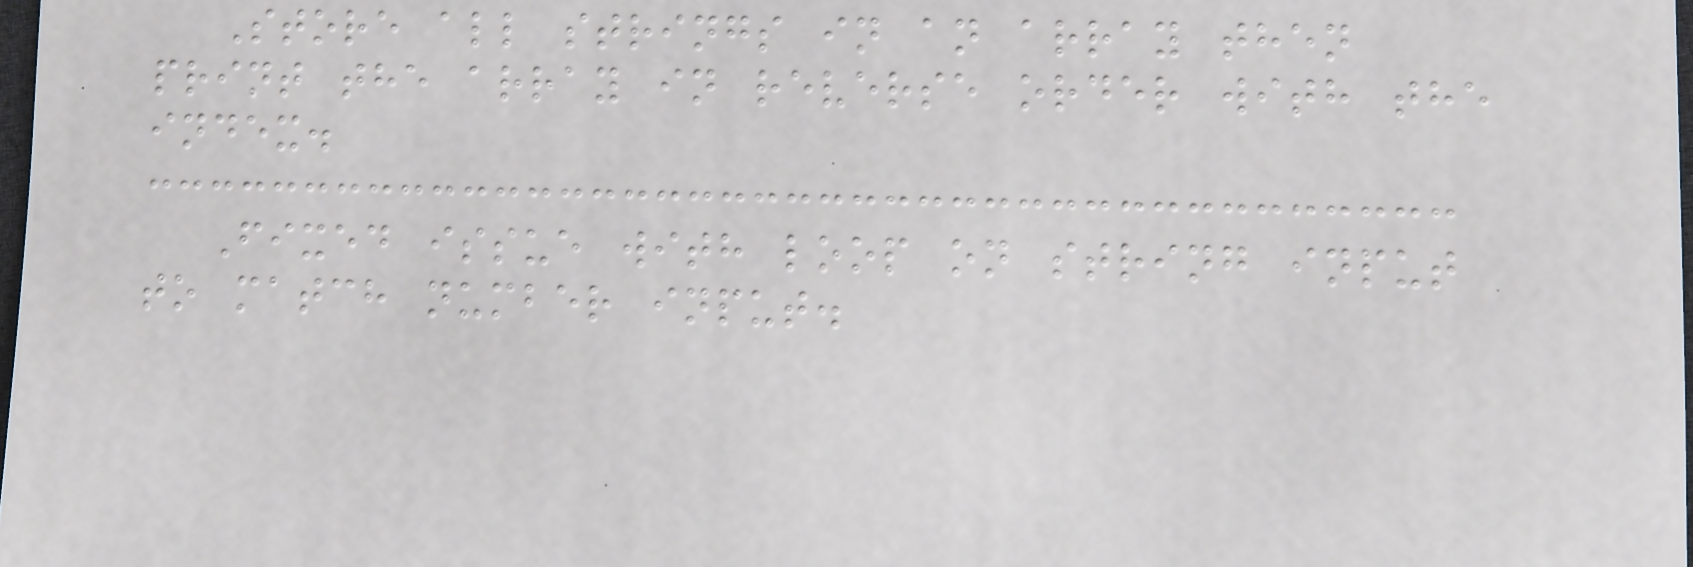Store all strings in an array then
print the array in reverse order with the
index.
Fixed issue with loop on string input
to match number input.
